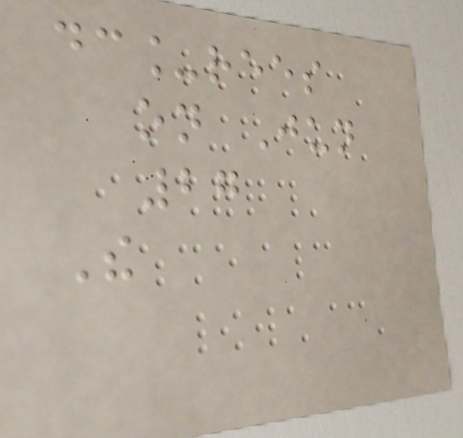dc_rees
on Jun
27
The
